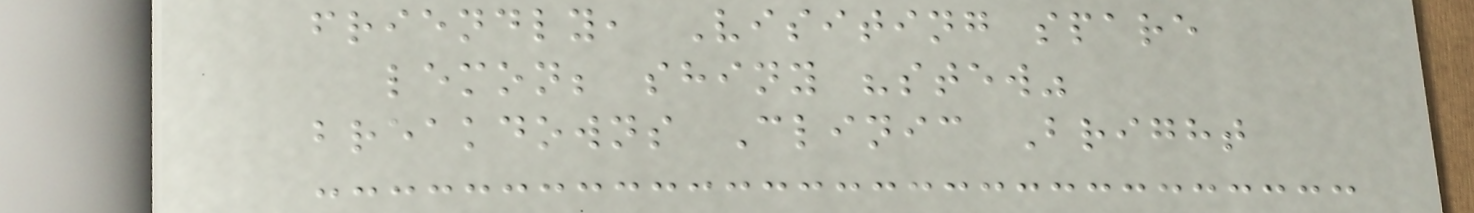friendly, Visiting spare
lemon; shiny "stew"
breakdowns Clinic Bright
